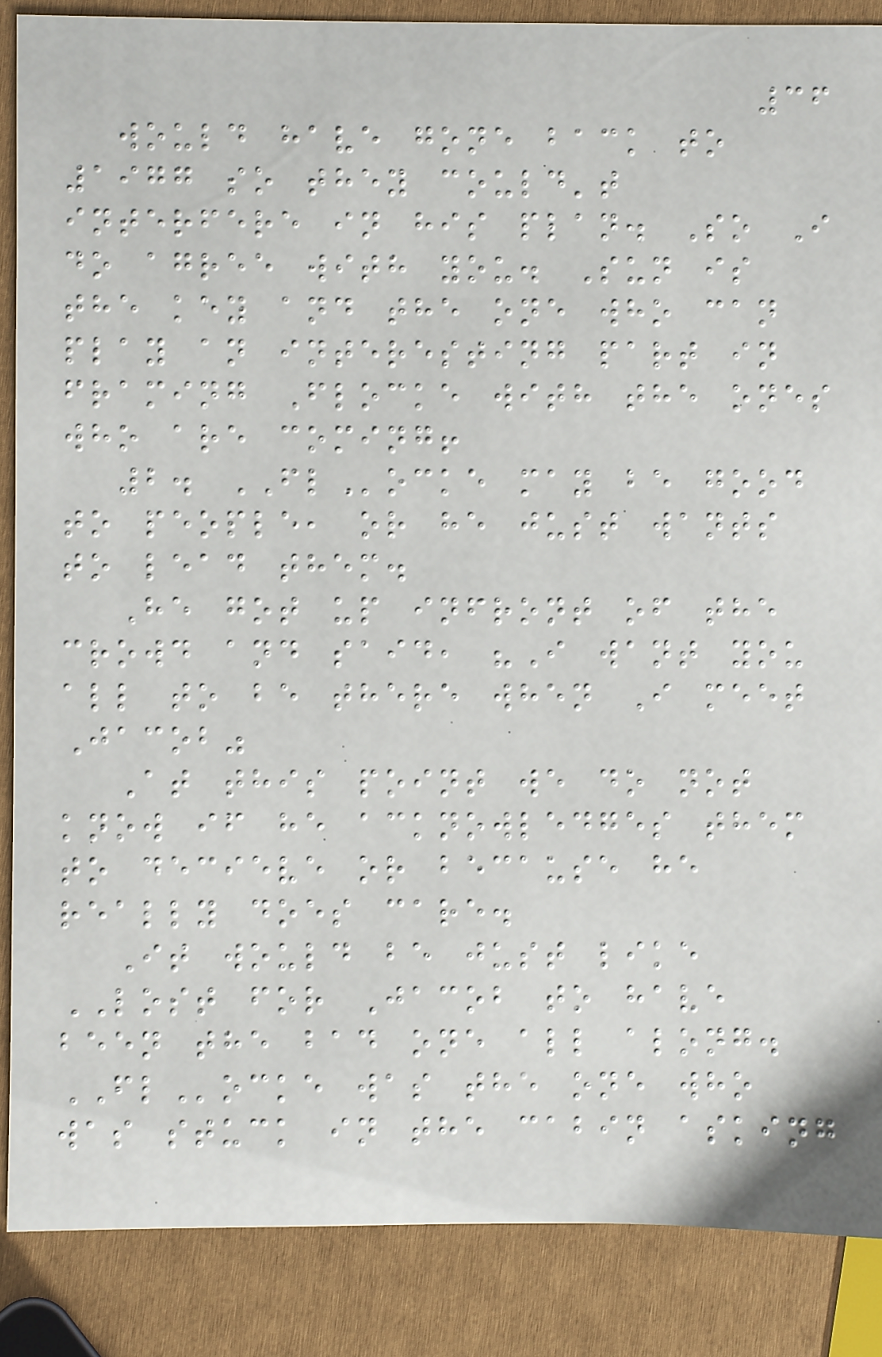36
would have gone back to
1977 so they could't
interfere in his plan. So I
do agree with you. Sun is
the key and the one who can
play an interesting part in
framing Flocke with the ones
who are coming!
2. FLocke may be good
to people, or he just wants
to lead them.
He got up infront of the
crowd and said, "I want you
all to be there when I meet
Jacob"
At this point we do not
know if he acknowledges them
to decieve or because he
really does care.
It would be just like
LOST for Jacob to have
been the bad one all along.
FLocke was the one who
was stuck in the cabin asking
